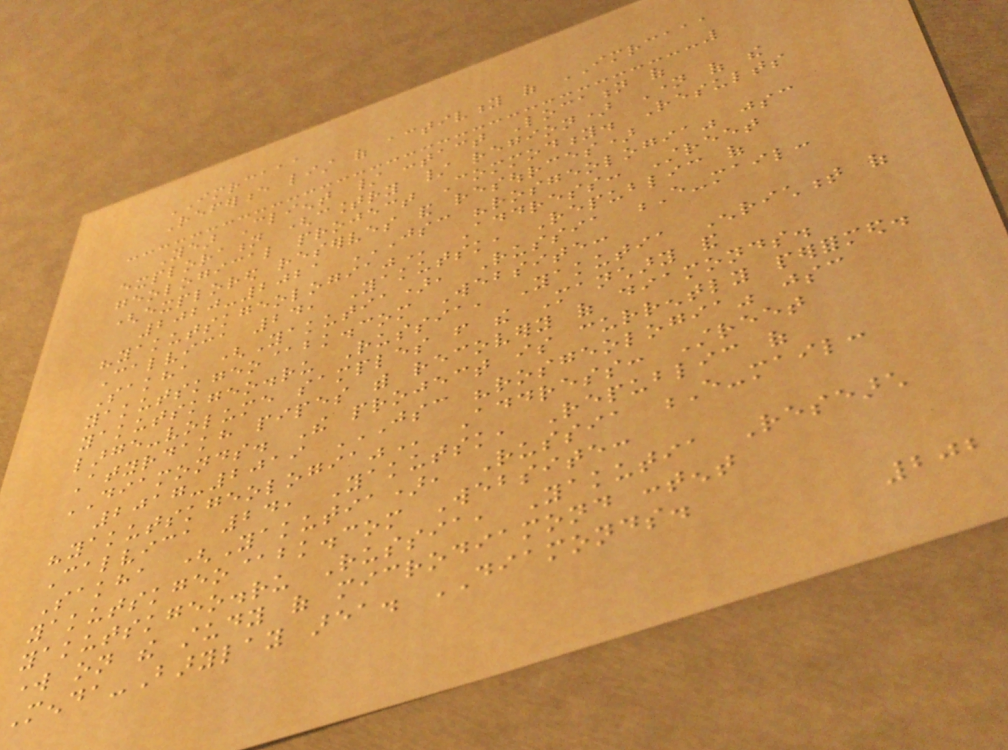IMRCAAA
Reference list of activity of IMRCAAA
Year Client / contact Location of
exploration (country / region) Name of the
geological project Commodity. Results
(explored reserves and resources)
2020-2021 JSC "ROSGEOLOGIA" JSC
"YAKUTSKGEOLOGIA" Address: Street
Calvica 24, Yakutsk, Republic of
Sakha (Yakutia), Russia E-mail:
yakutskgeo@bk.com Website:
yakutskgeo.ru Russia, Yakutia Enrichment of
large-volume samples from the Manchary and
Atyrdakh pipes with recovery of diamonds.
DIAMONDS. The project is currently performed.
2017-2019 JSC "ROSGEOLOGIA" JSC
"YAKUTSKGEOLOGIA" Address: Street
Calvica 24, Yakutsk, Republic of
Sakha (Yakutia), Russia E-mail:
yakutskgeo@bk.com Website:
yakutskgeo.ru Russia, Yakutia Research
work on the study of microdiamond content
Menda-Barylay area. DIAMONDS.
202
